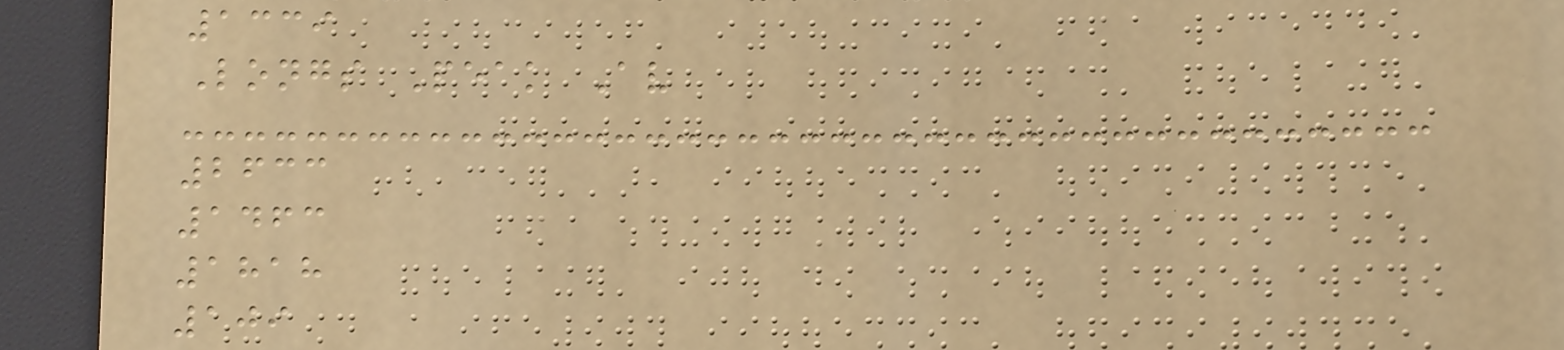1339
Longs Peak Av
2633
1463
1818
109
